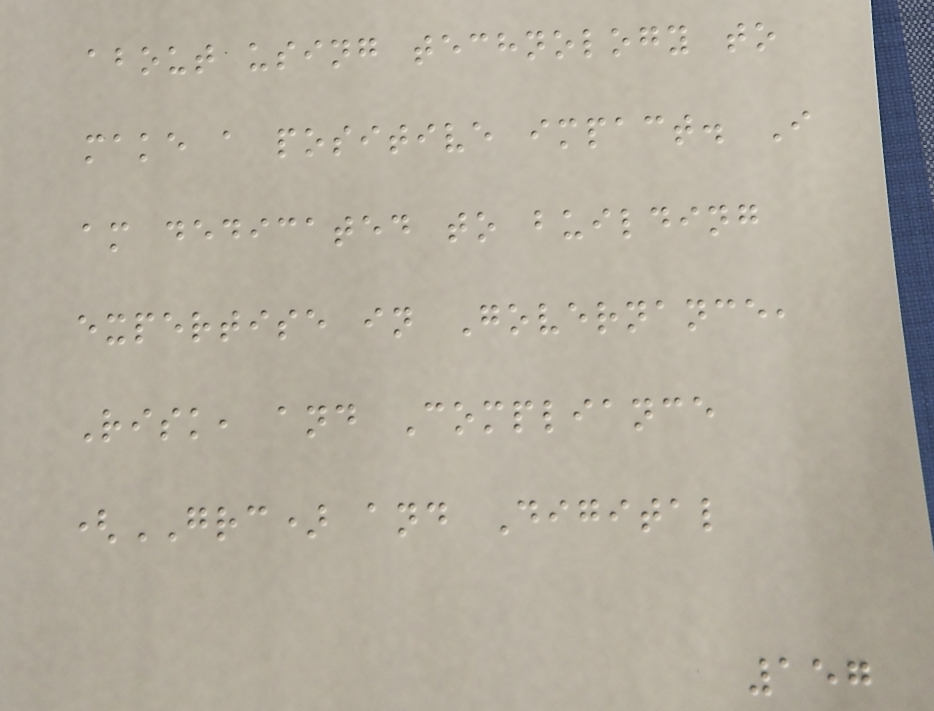about using technology to
make a positive impact. I
am dedicated to building
expertise in Governance,
Risk, and Compliance
(GRC) and Digital
157
